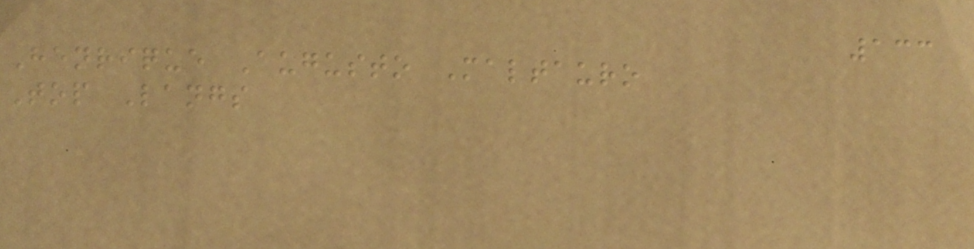133
Henrique Augusto Maltauro
Top Langs
